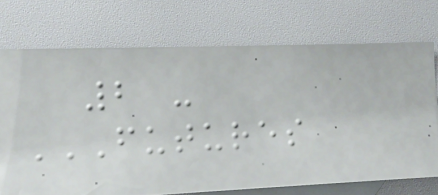2 -
FUTURES
